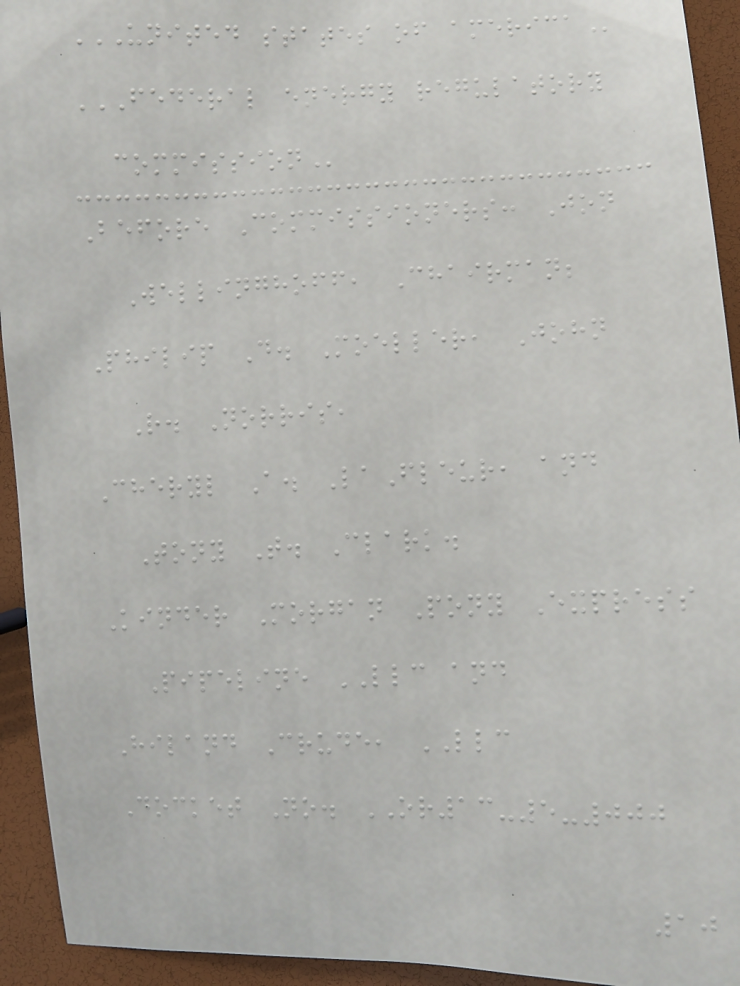UNITED STATES OF AMERICA
FEDERAL ENERGY REGULATORY
COMMISSION
Before Commissioners: Jon
Wellinghoff, Chairman;
Philip D. Moeller, John
R. Norris,
Cheryl A. LaFleur, and
Tony T. Clark.
Kinder Morgan Pony Express
Pipeline LLC and
Hiland Crude, LLC
Docket No. OR13-5-000
10
